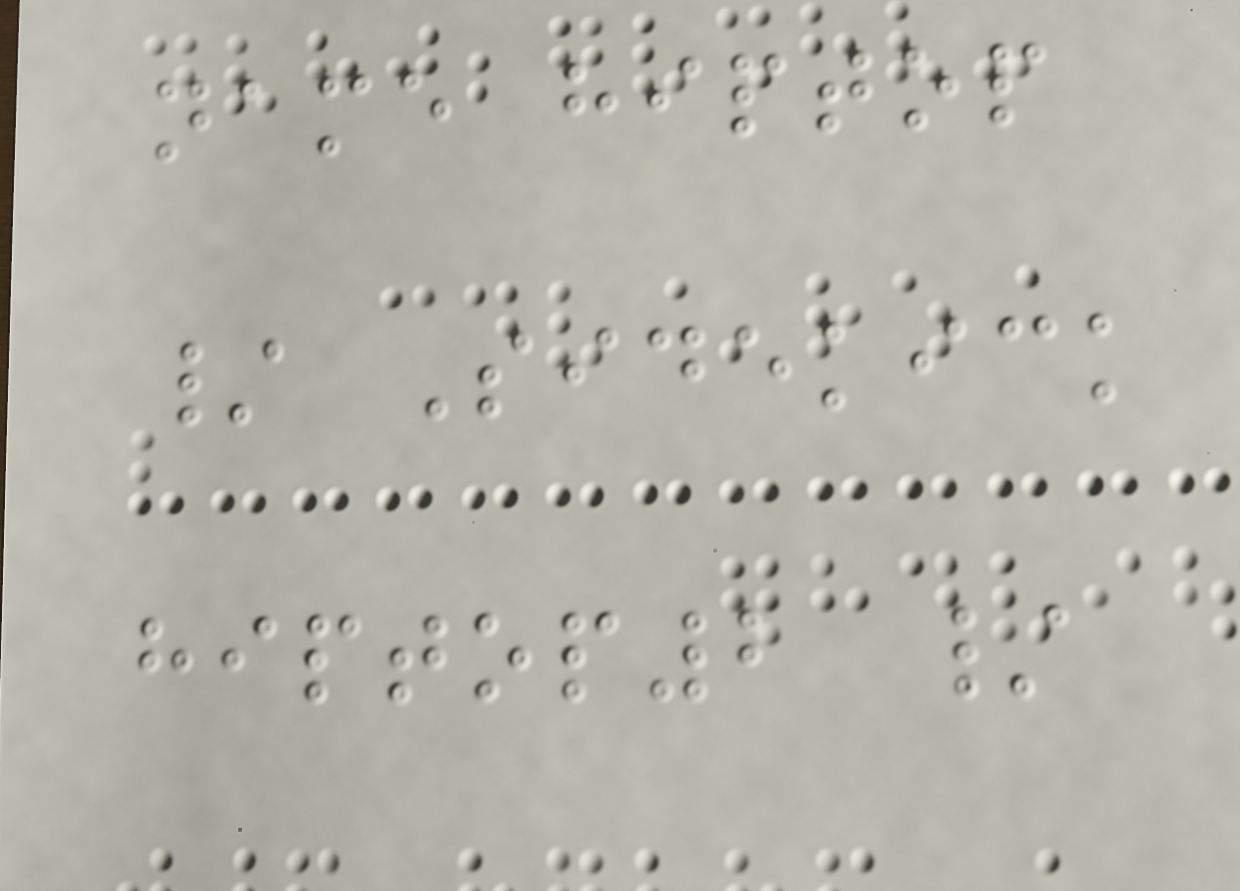name hiptop
/ Sidekick
hiptop2 /
